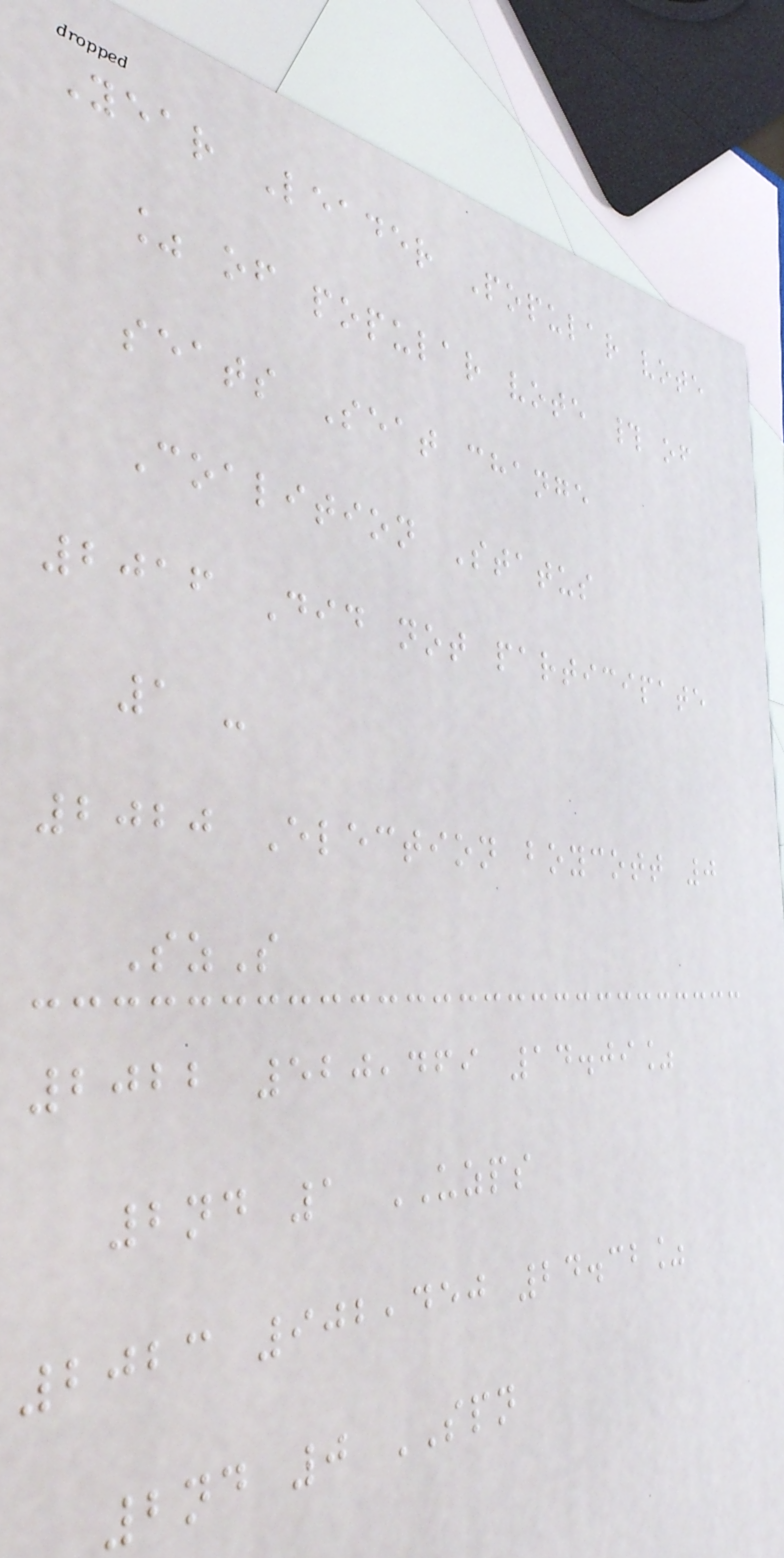Year Leader Popular vote
% of popular vote # of
seats Seat change
Coalition Status
2016 Did not participate
1 -
2020 Election boycott 0
SzS
2022 520,469 14.09%
2nd 1 UZPS
2023 902,450 24.32%
2nd 0 SPN
